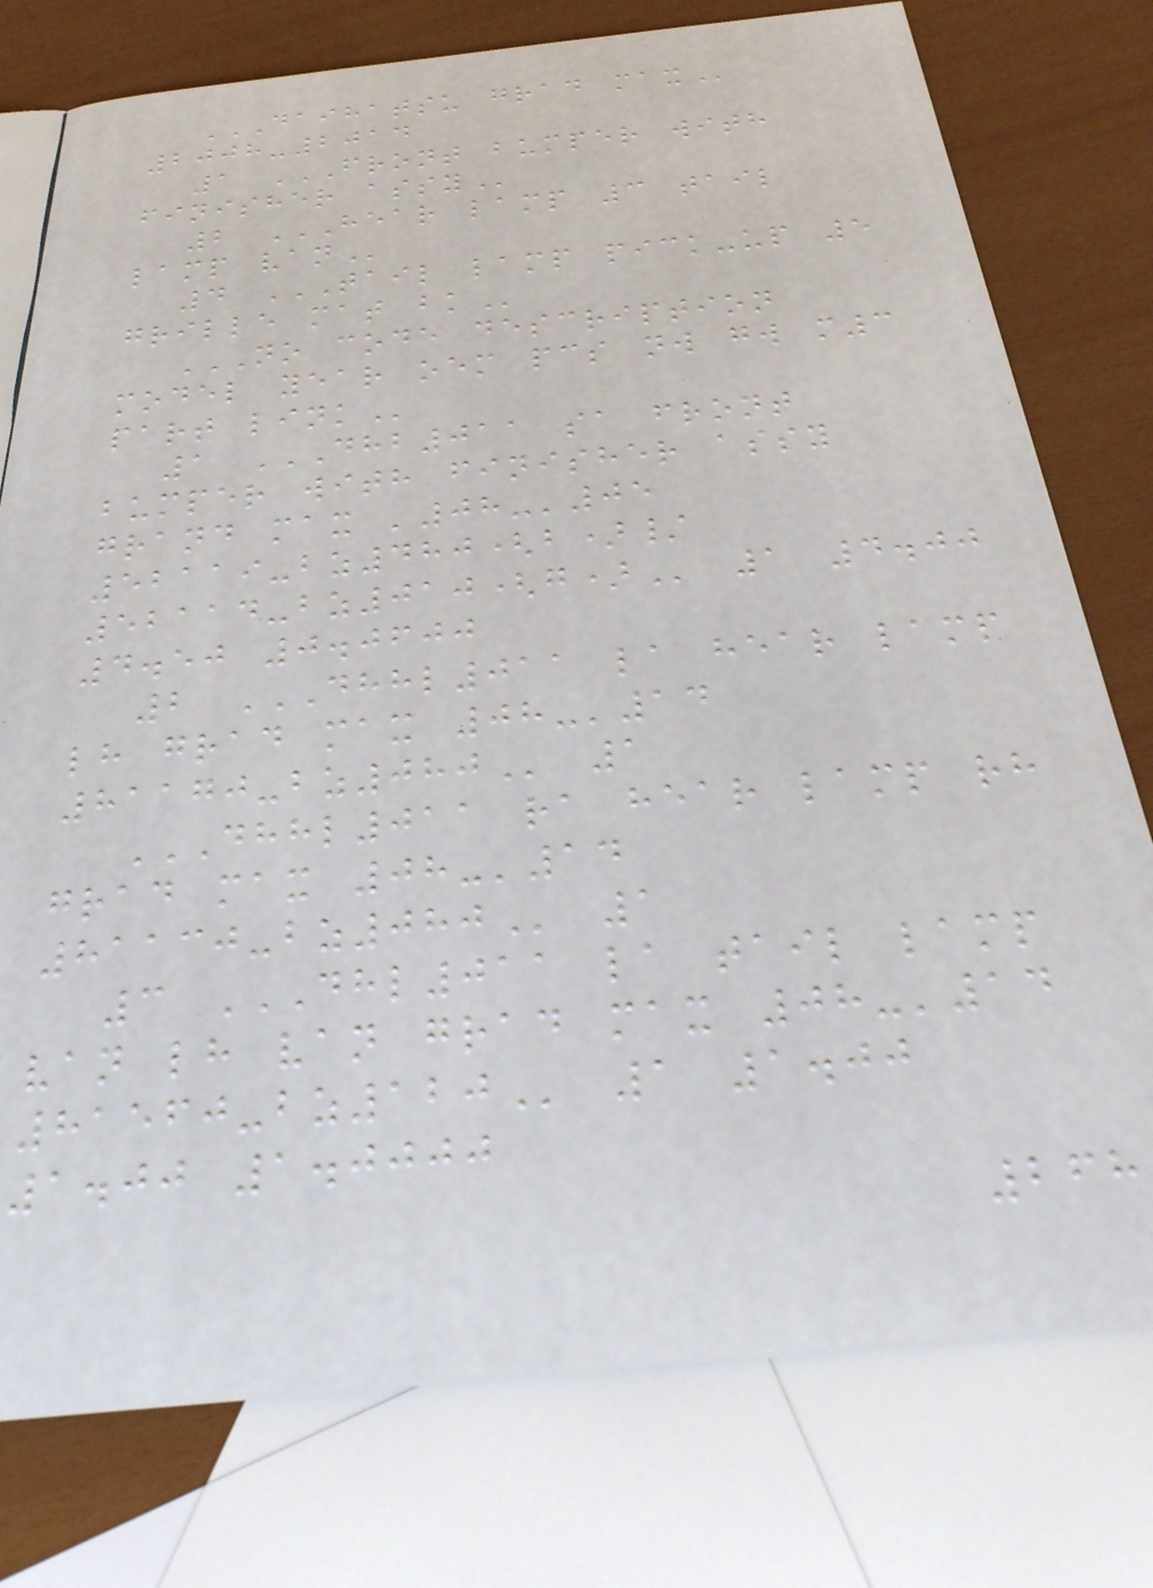DAIHATSU GRAD MAX
2008-2014
1 FRONT BUMPER WITH
FINISHER ASSY
2 HEAR LAMP 3 TAIL
LAMP VAN
4 TAIL LAMP PICK-UP 5
GRILLE MAT BK
NO CODE DESCRIPTION
MODEL YEAR OEM PCS NW GW M3
PART LINK
1 DHB011 SA FRONT
BUMPER WITH FINISHER ASSY
GRAND MAX '08-'05
52119-BZ480(B)/
52114-BZ010(G) 1 4.00
4.50 0.0600
2 DHHL011 LA HEAR LAMP
LH GRAD MAX 08-'14
81170-BZ080 1
DHHL011 RA HEAR LAMP RH
GRAD MAX 08-'14
81130-BZ080 1
3 DHL011 LA TAIL LAMP
VAN LH VAN GRAD MAX 08-'14
81560-BZ120 1 1.00
1.00 1.0000
268
